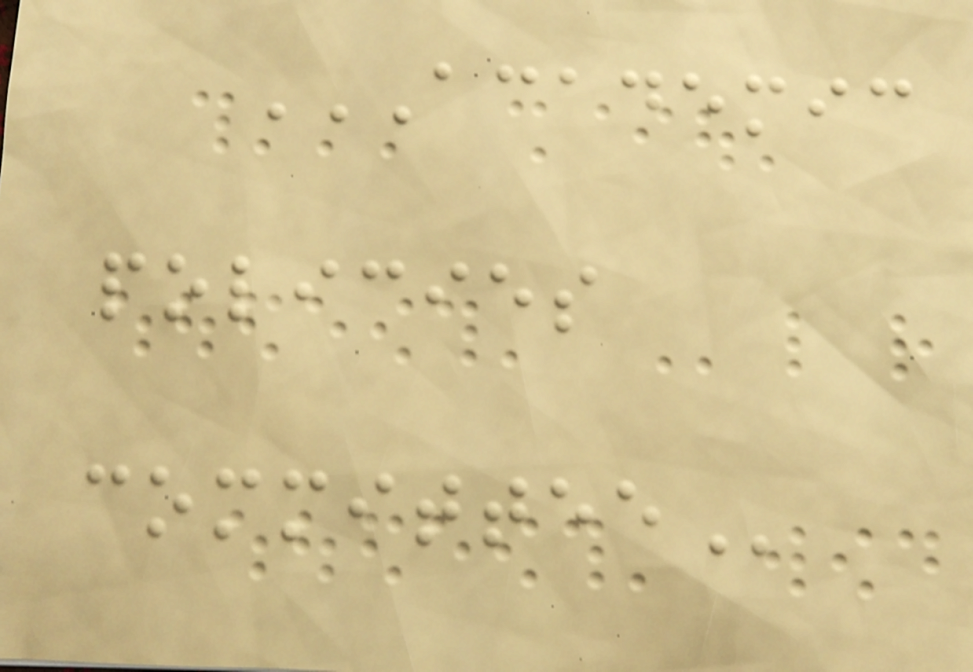ACADEMIC
POLICIES
COMMITTEE
